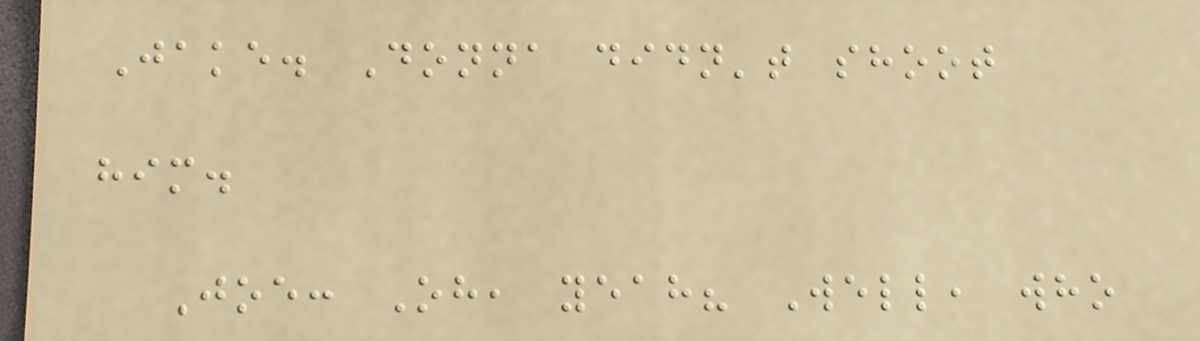Jake. Donna didn't shoot
him.
Joe: Oh, yeah? Well, who
